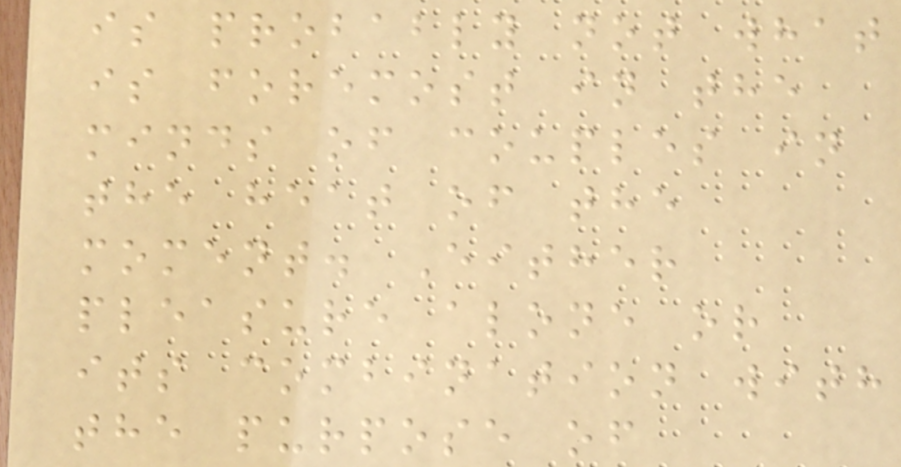is probably not what
is foremost in the
minds of couples in
the heat of the
moment. Either
pleasure alone or
its combination with
the purpose of
